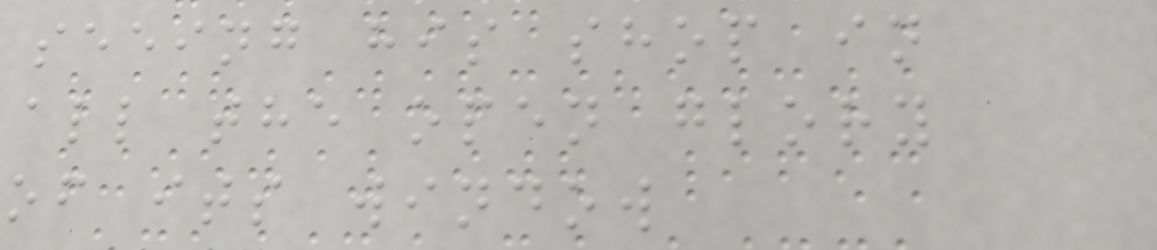seeing his shop in
all the open glory
of its window
